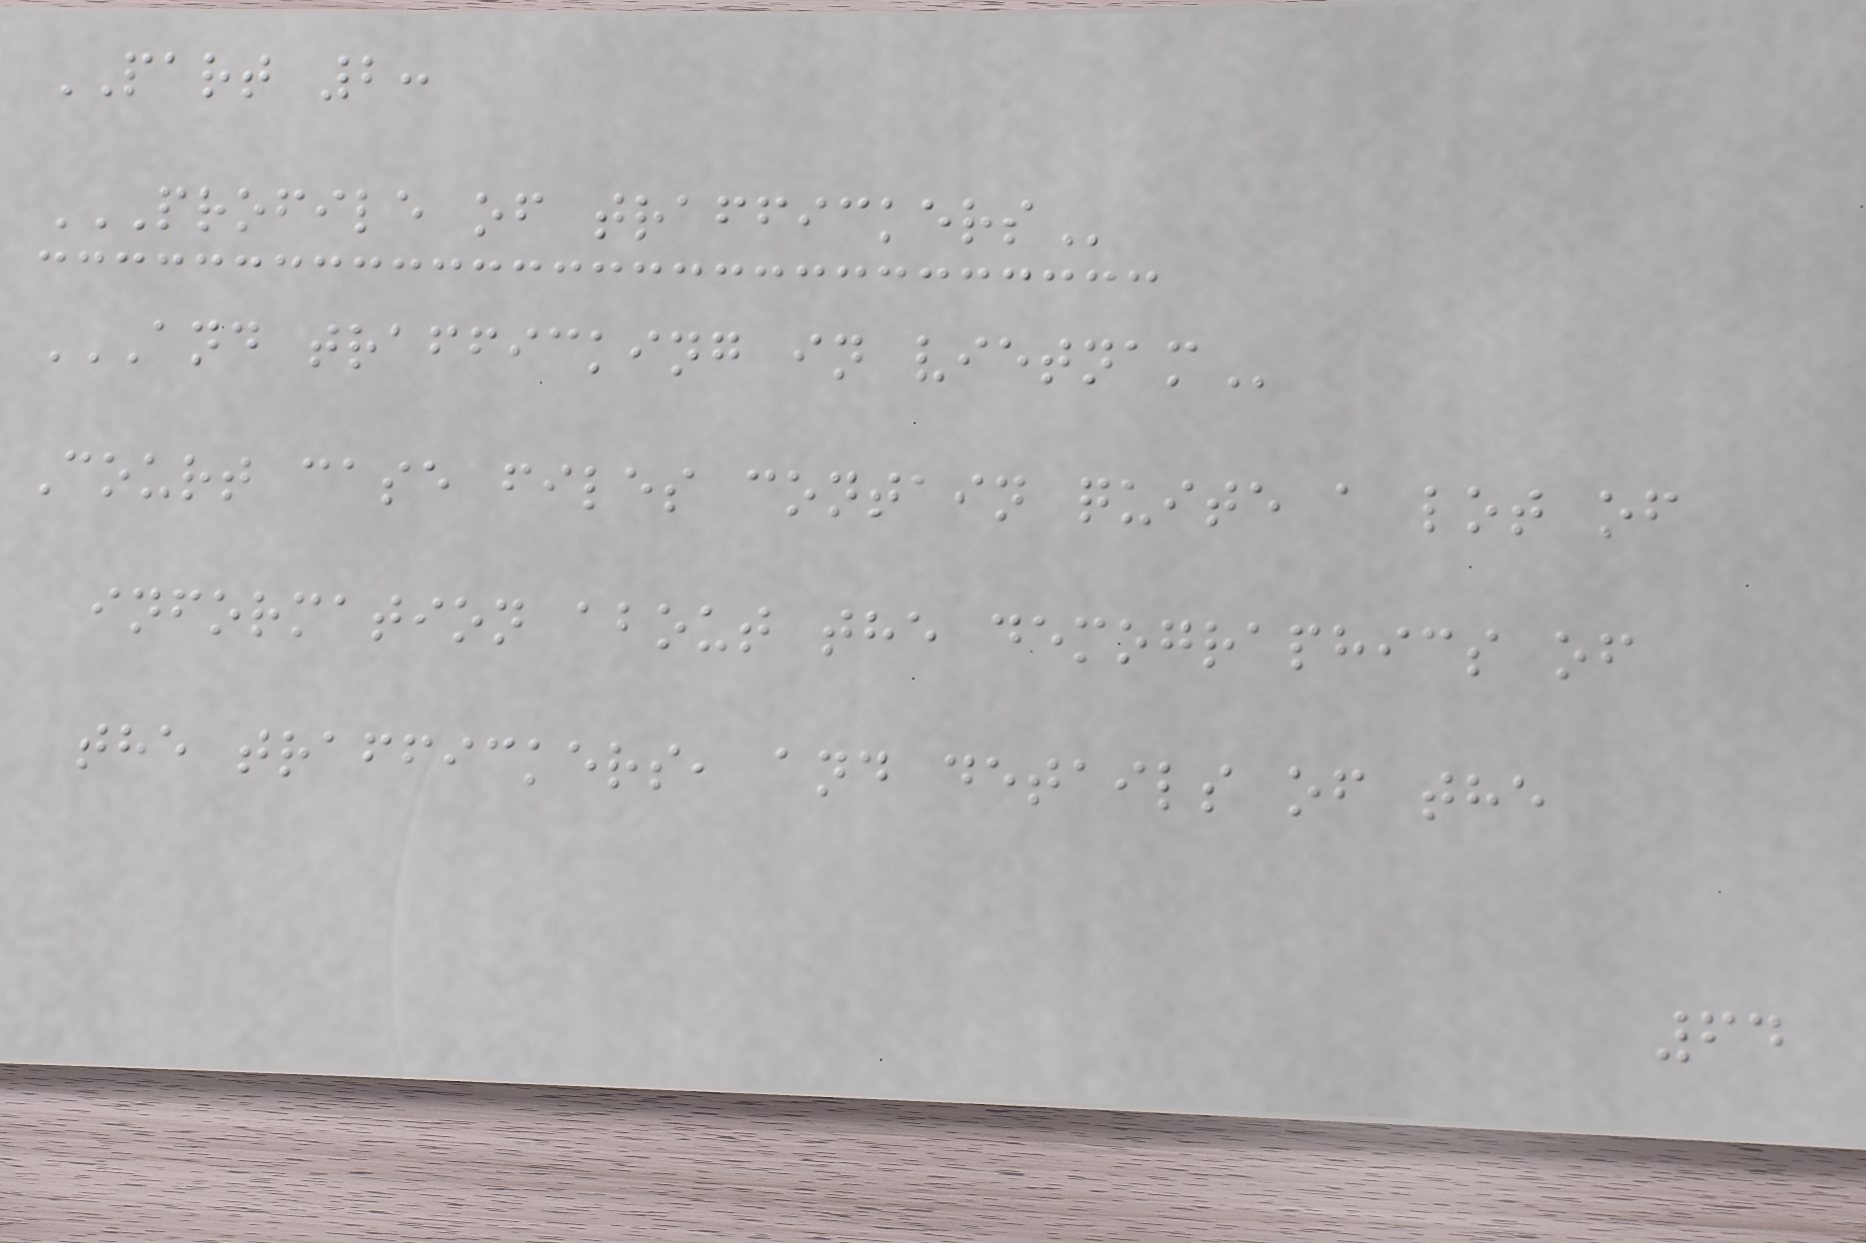PART 2:
PROFILE OF TRAFFICKERS
AND TRAFFICKING IN VIETNAM
Court case files contain quite a lot of
information about the demographics of
the traffickers, and details of the
64
